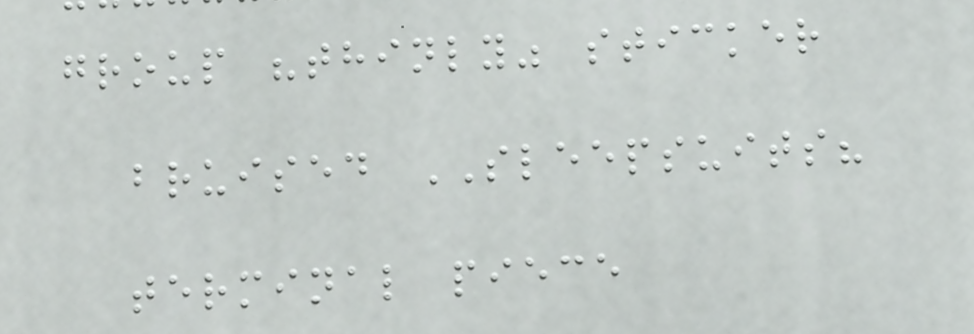group "thinly" sticker
bruised SLEEPSUITS?
terminal piece
